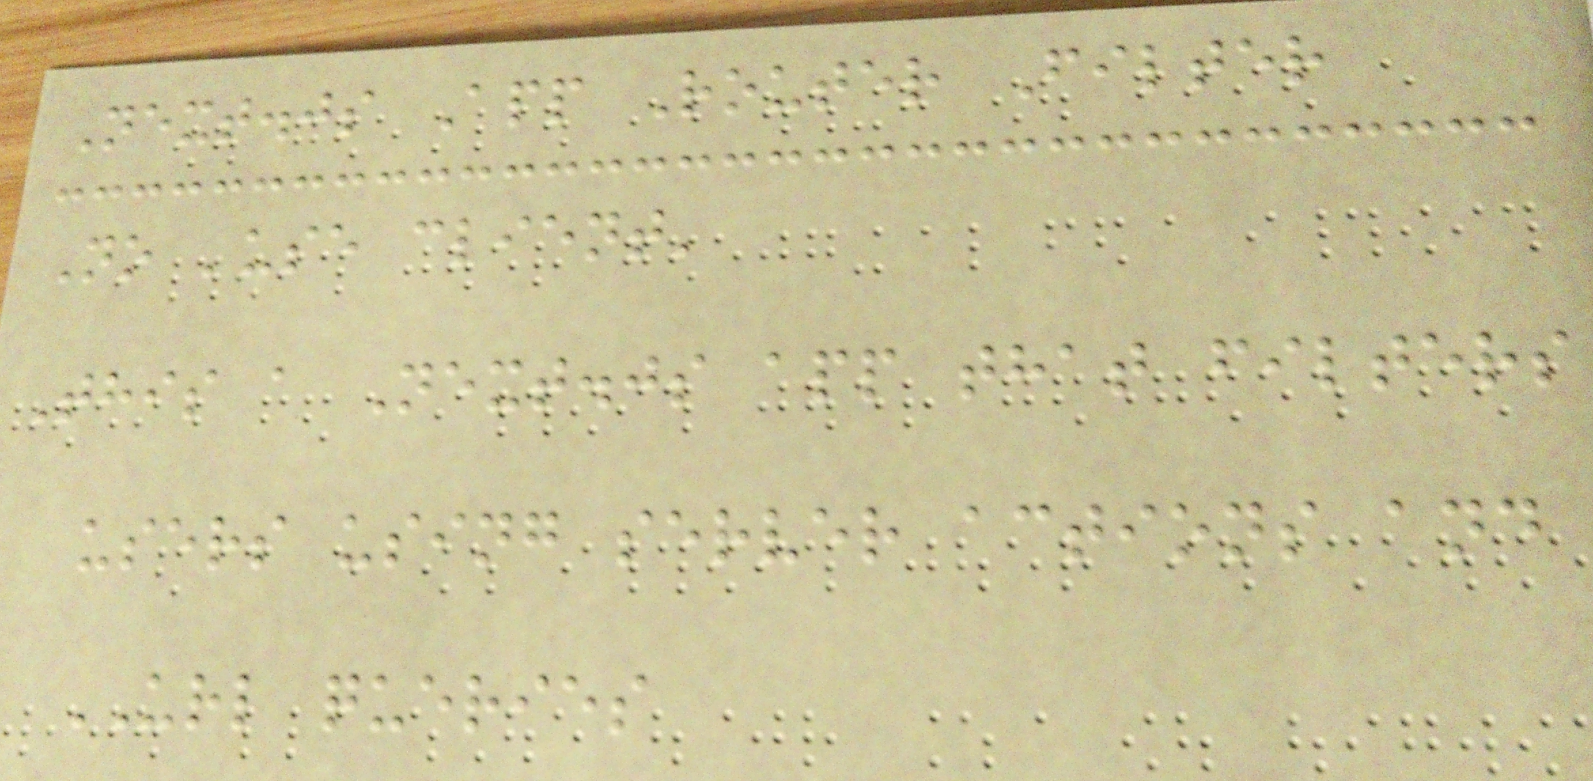Next.js App Router Filter
No 'use client'
This a Next.js app that filters
users using server actions and
URL queries
